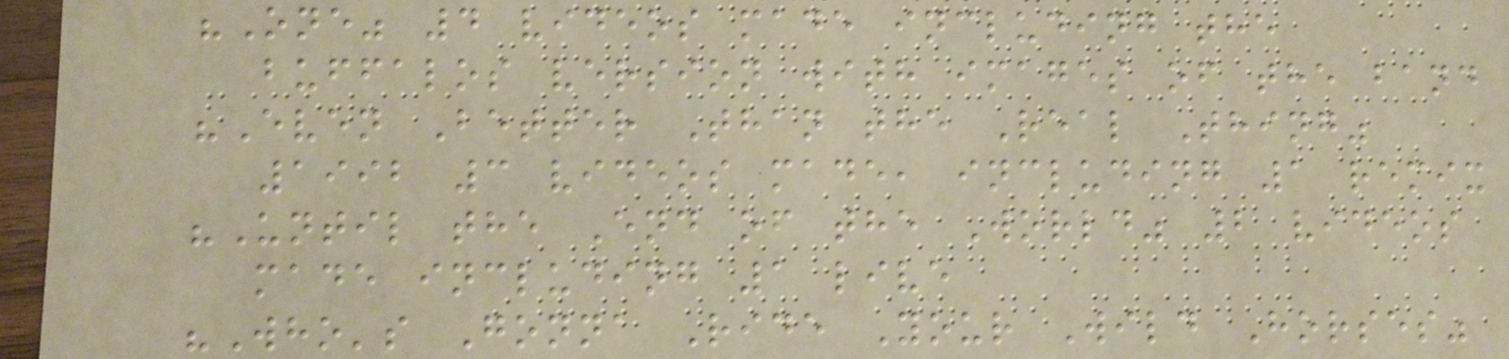"One" 4 videos made including the
buffalos version with images of the band
"Even Better Than the Real Thing"
1992 3 videos made, including 1 remix
"Until the End of the World" 2 videos
made including 1 live
"Who's Gonna Ride Your Wild Horses"
